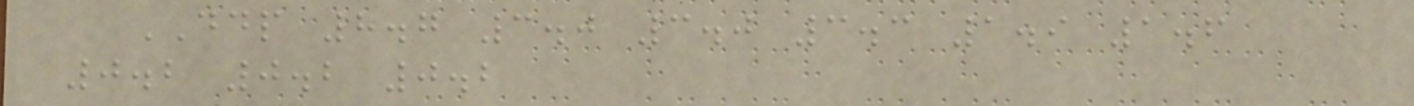DDP 8.7 3.0 3.0 3.3 1.9 1.6
0.2 0.2 0.2
